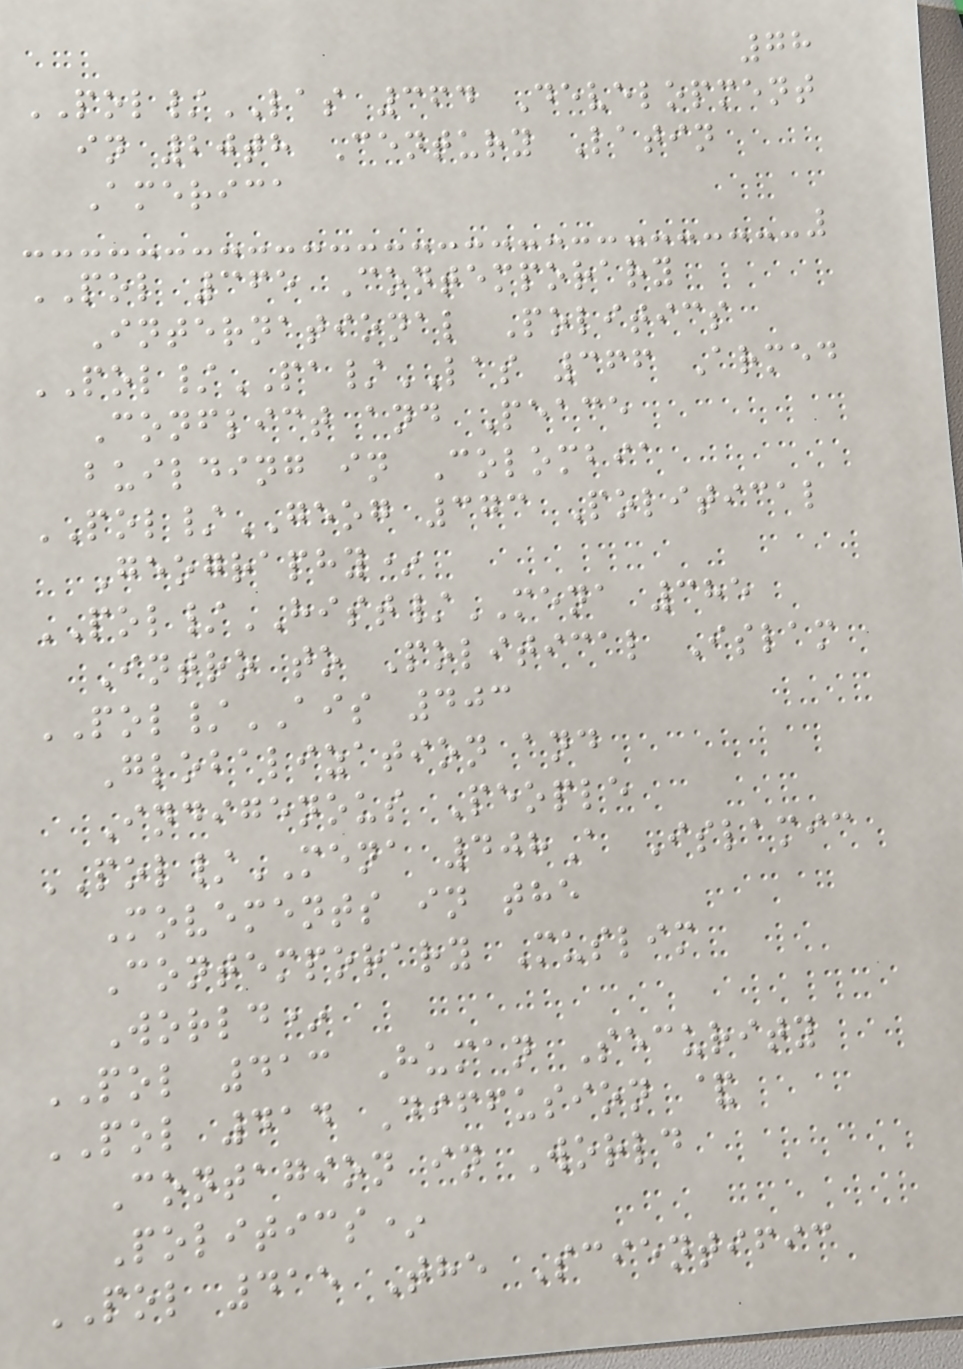78
POL/LAS 364 Development
in 20th Century Latin
America
POL 365 Contemporary
International Politics
POL/PA/LAS 366 Armed
Conflict and Peace
building in Colombia
POL/GEOG 373 Political
Geography*
POL/HIST/MENA 385
Intro to Political Islam
POL/AIS 403
Globalization and
Indigenous People
POL/MENA 408A Islamic
Movements in the
Contemporary Muslim
World*
POL 413 Human Security
POL 414 Diffusion &
Contagion in World
Politics*
POL 415 The Scientific
